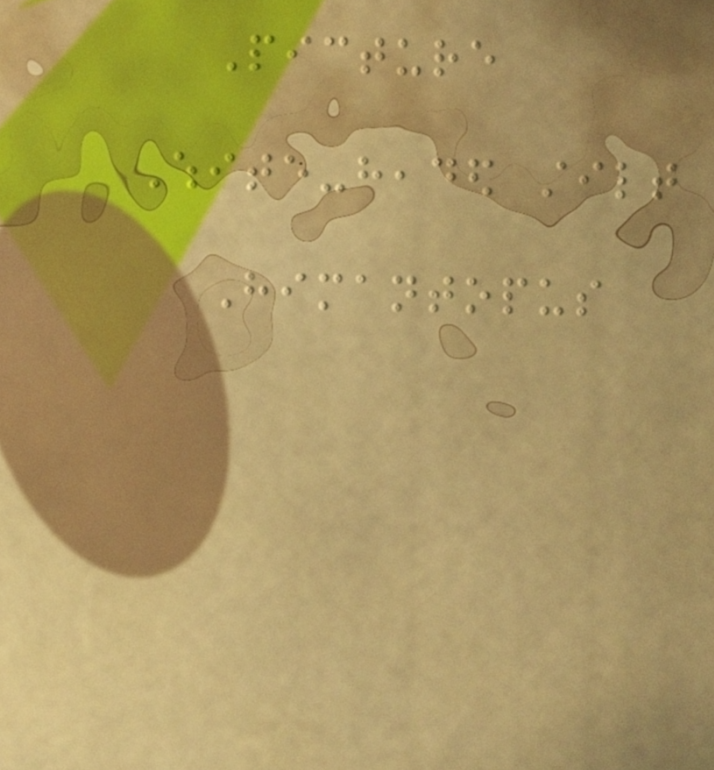Picture
White-headed stilt
Himantopus
